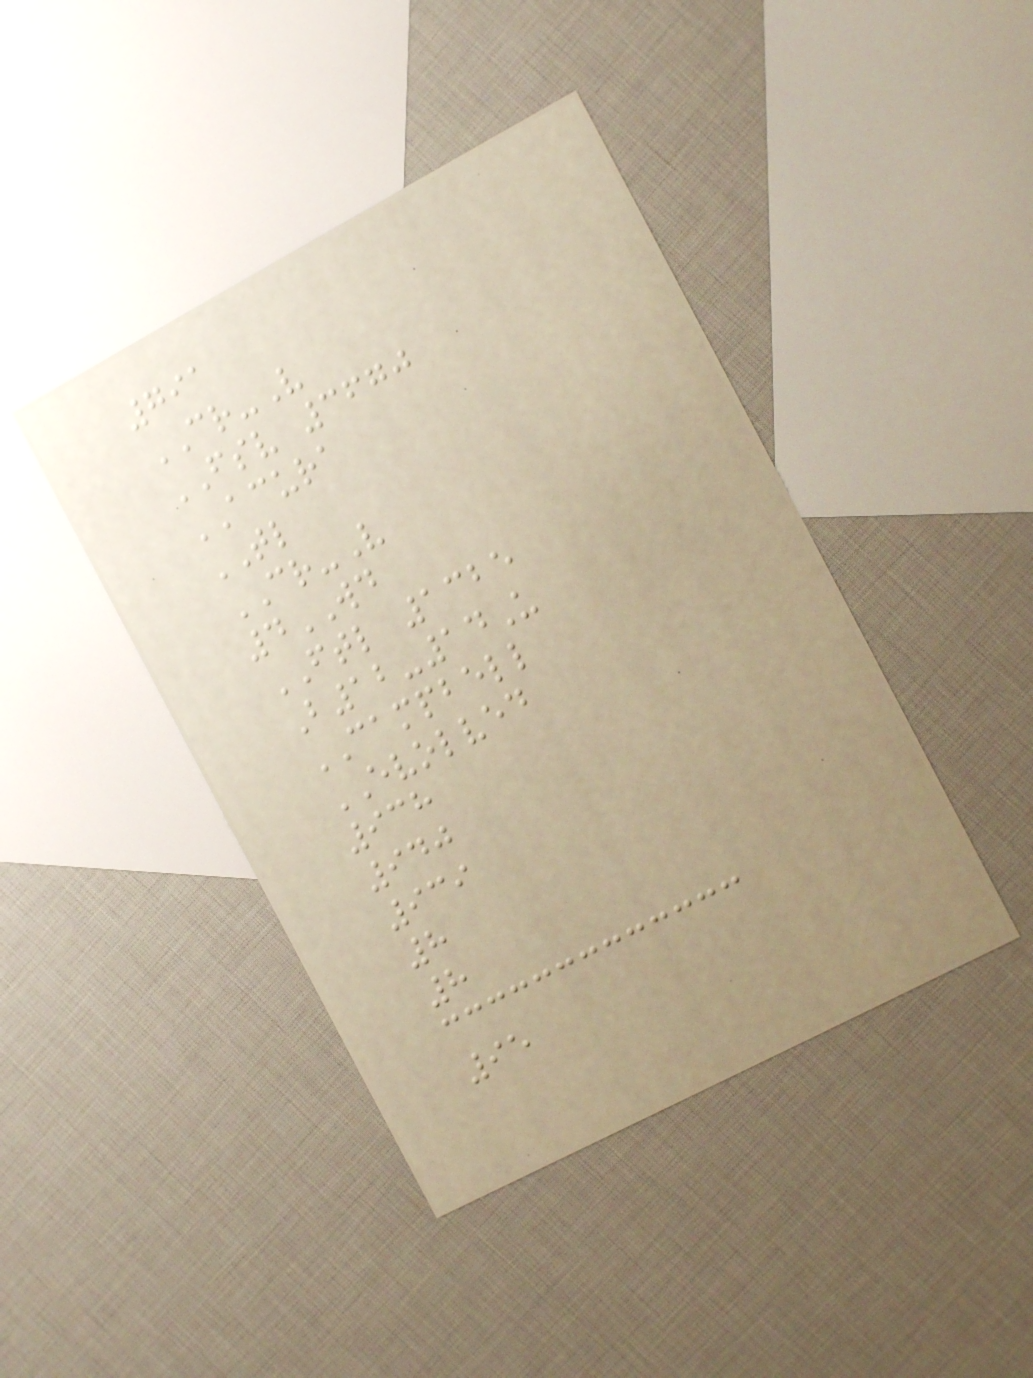791
CR-V
FSV 3670
ACURA
TL
CR-V
4WD
FTL 1325
B12-14U
CAMPBELL
EVOLVED
938
940
939
8
8
95
